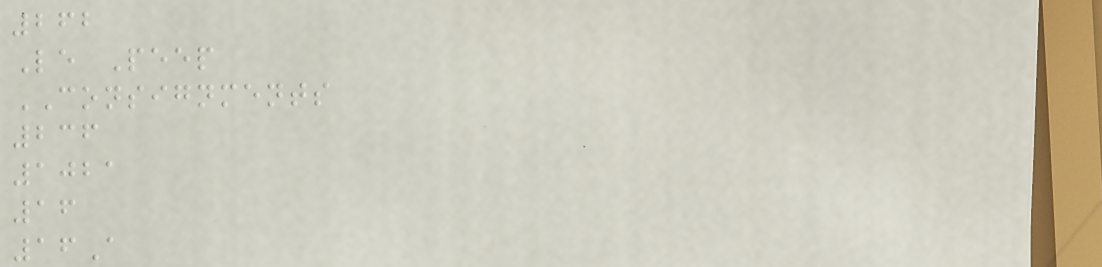262
Le Peep
CONSIGNMENTS
236
1021
16
16A
